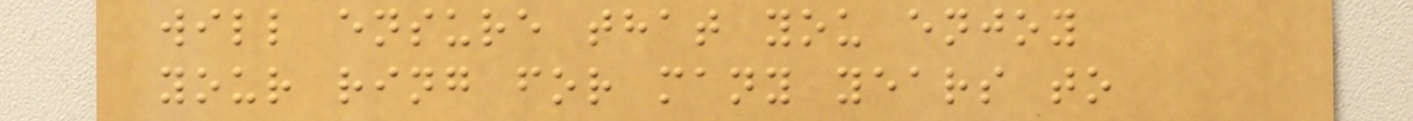will ensure that you enjoy
your ring for many years to
